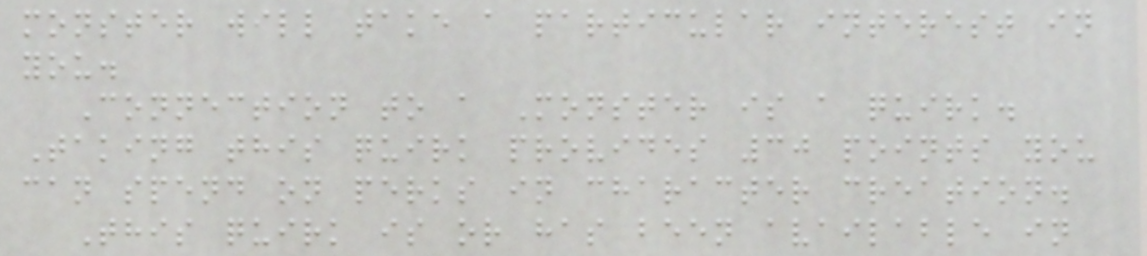monster will take a particular interest in
you.
Connection to a Monster is a quirk.
Taking this quirk provides 30 points you
can spend on perks in character creation.
This quirk is or has been available in
